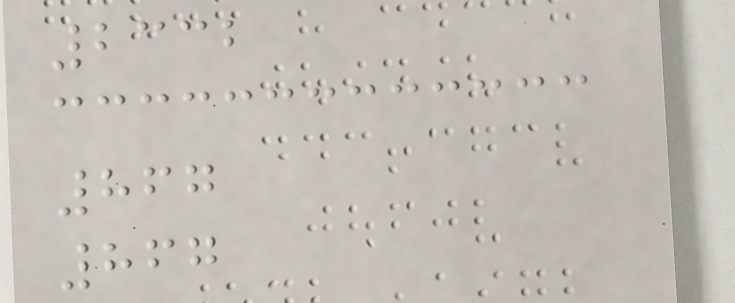2332
867
867
